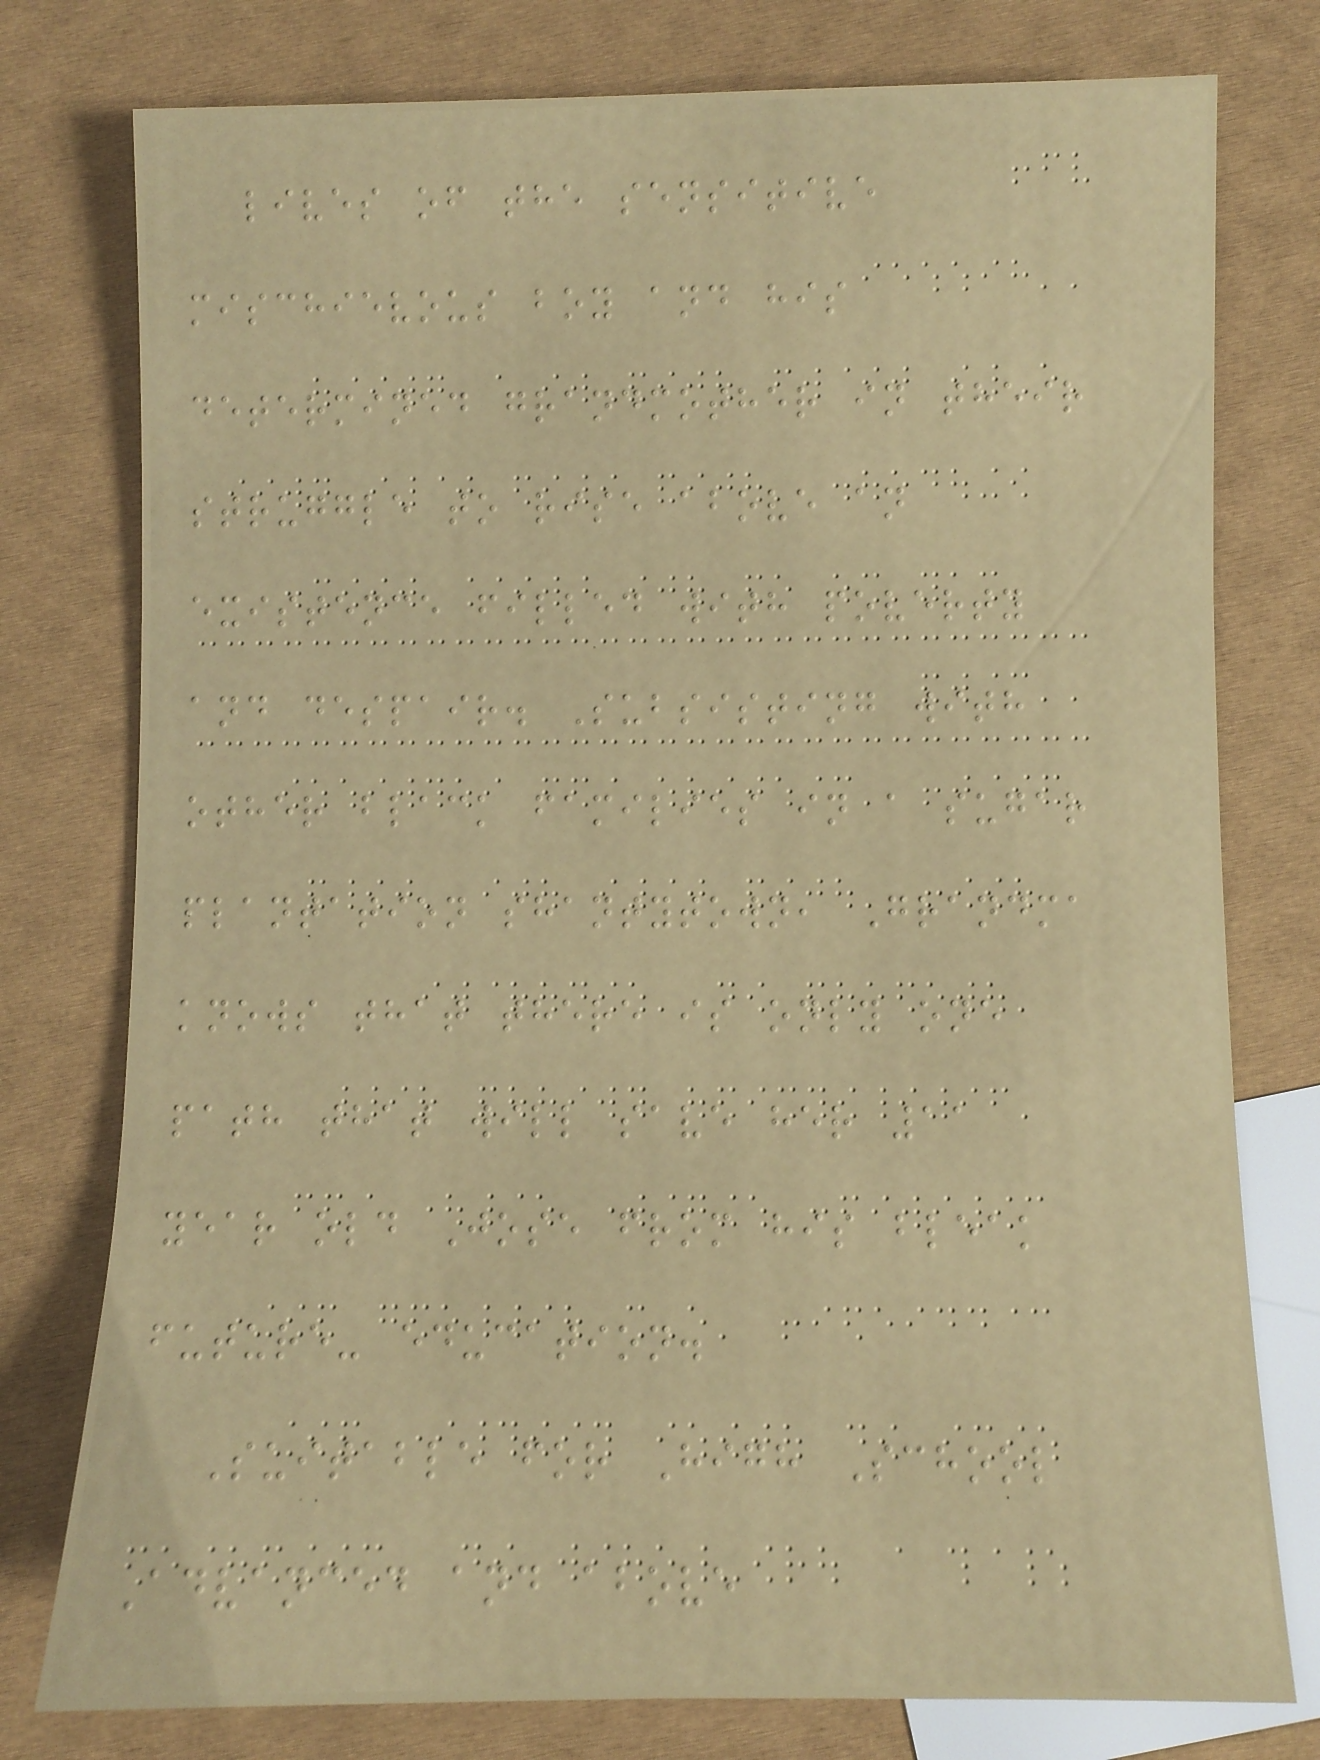lives of the sensitive
mischievous boy and his
determined grandmother in their
struggle to rise above an
existence filled with poverty
and despair. Subsisting with
other black families in a sugar
plantation shantytown, Grandma
knows that there is only one
path that will save her 11
year old Jose from his bleak
future- education.
Suitable for High School
Advanced and above
